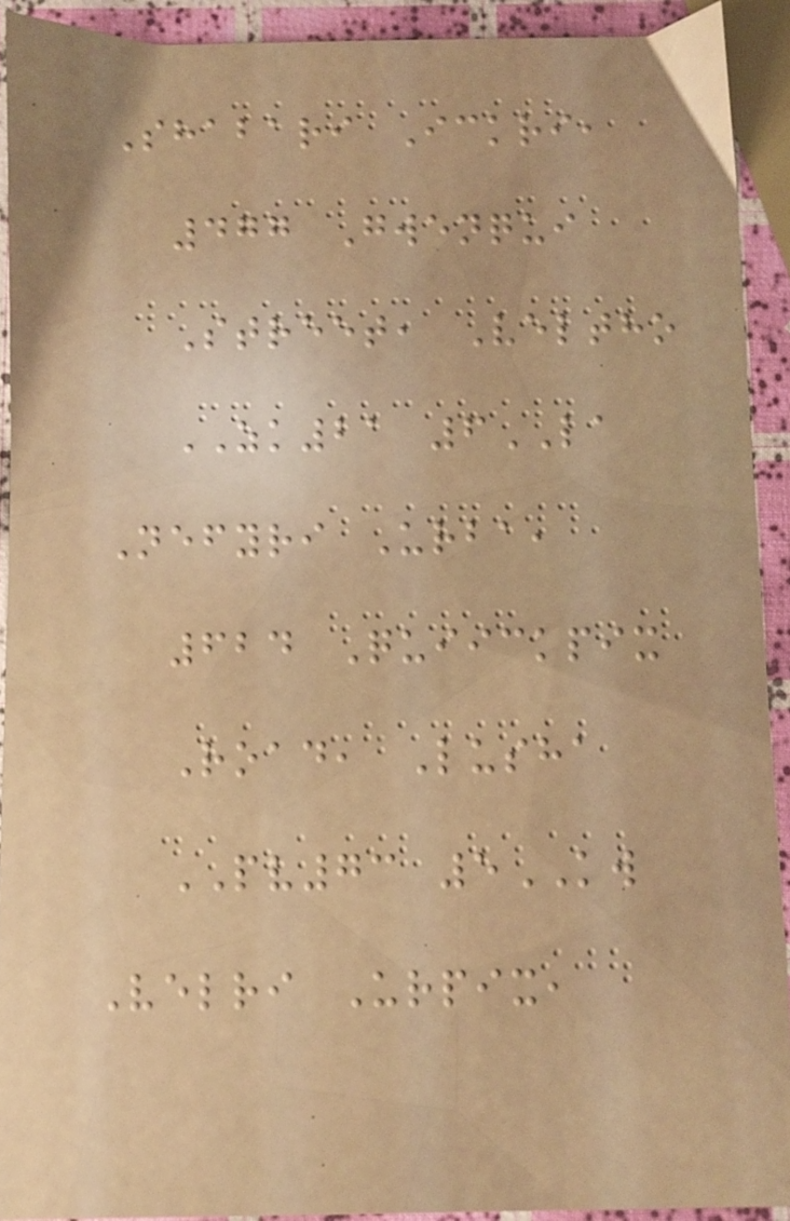Shabari Ickri,
477 Gwenqui
Street, Veltho
ZK21 6LA
Nefyri Urba,
624 Quiickpix
Road, Lusha
PV73 5KW
Velri Urpix,
